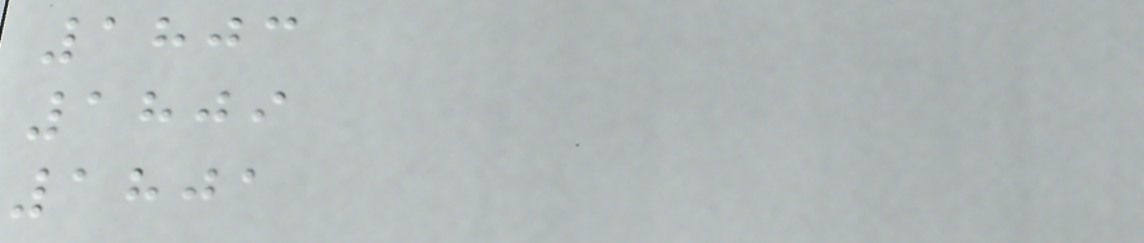1803
1809
1801
